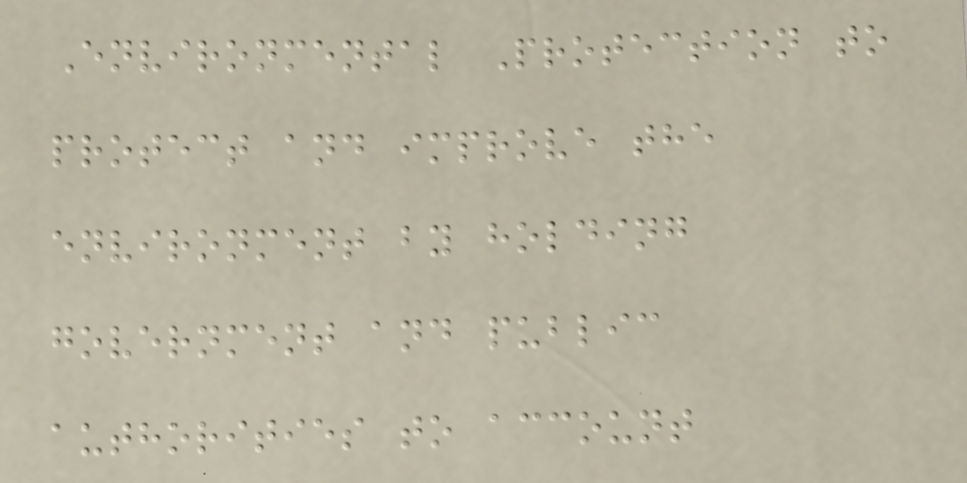Environmental Protection to
protect and improve the
environment by holding
government and public
authorities to account
